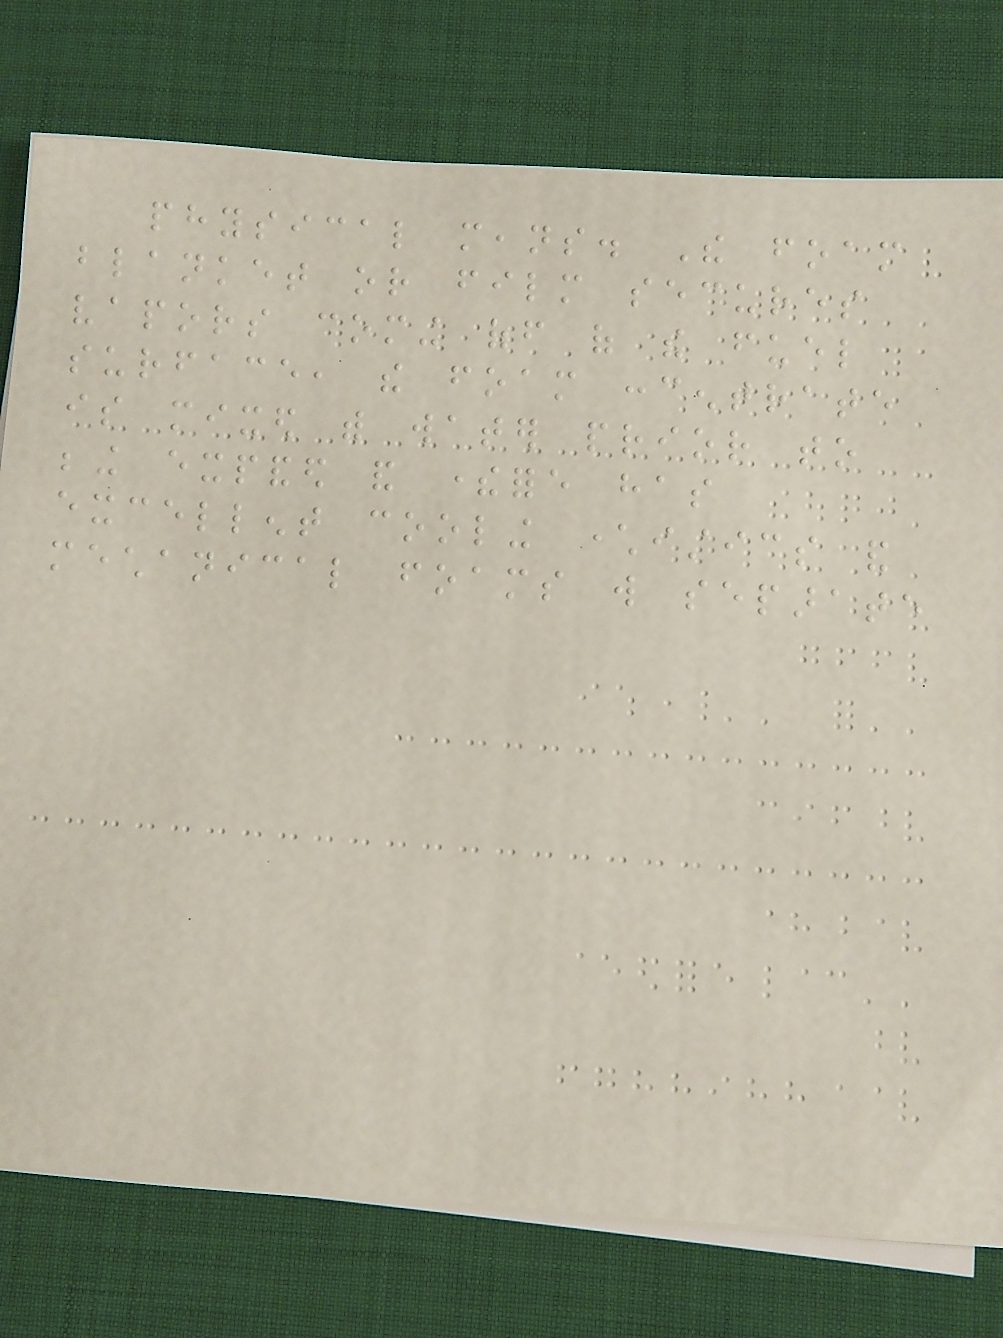physical means. The foam
blanket or film secures
vapors coming off of the fuel
surface, the foam concentrate
is mixed with water prior to
being expanded and therefore has
excellent cooling characteristics and
mechanical foams will separate
